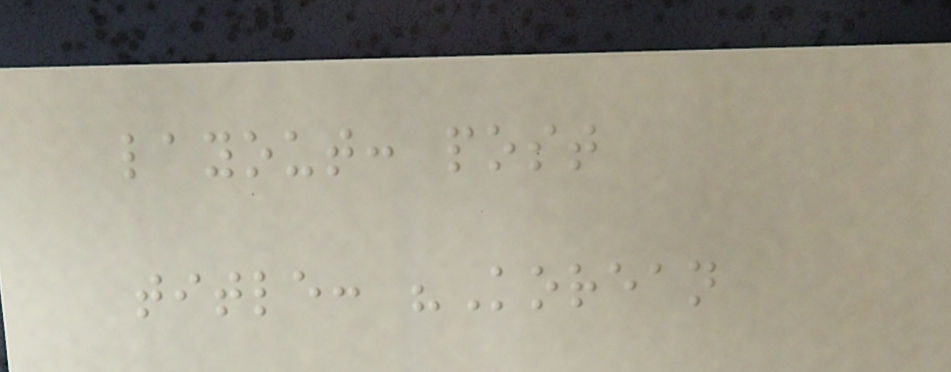layout: post
title: "Korean
